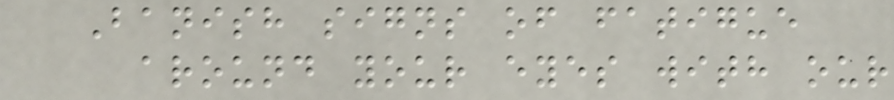Banish signs of fatigue
around your eyes with our
